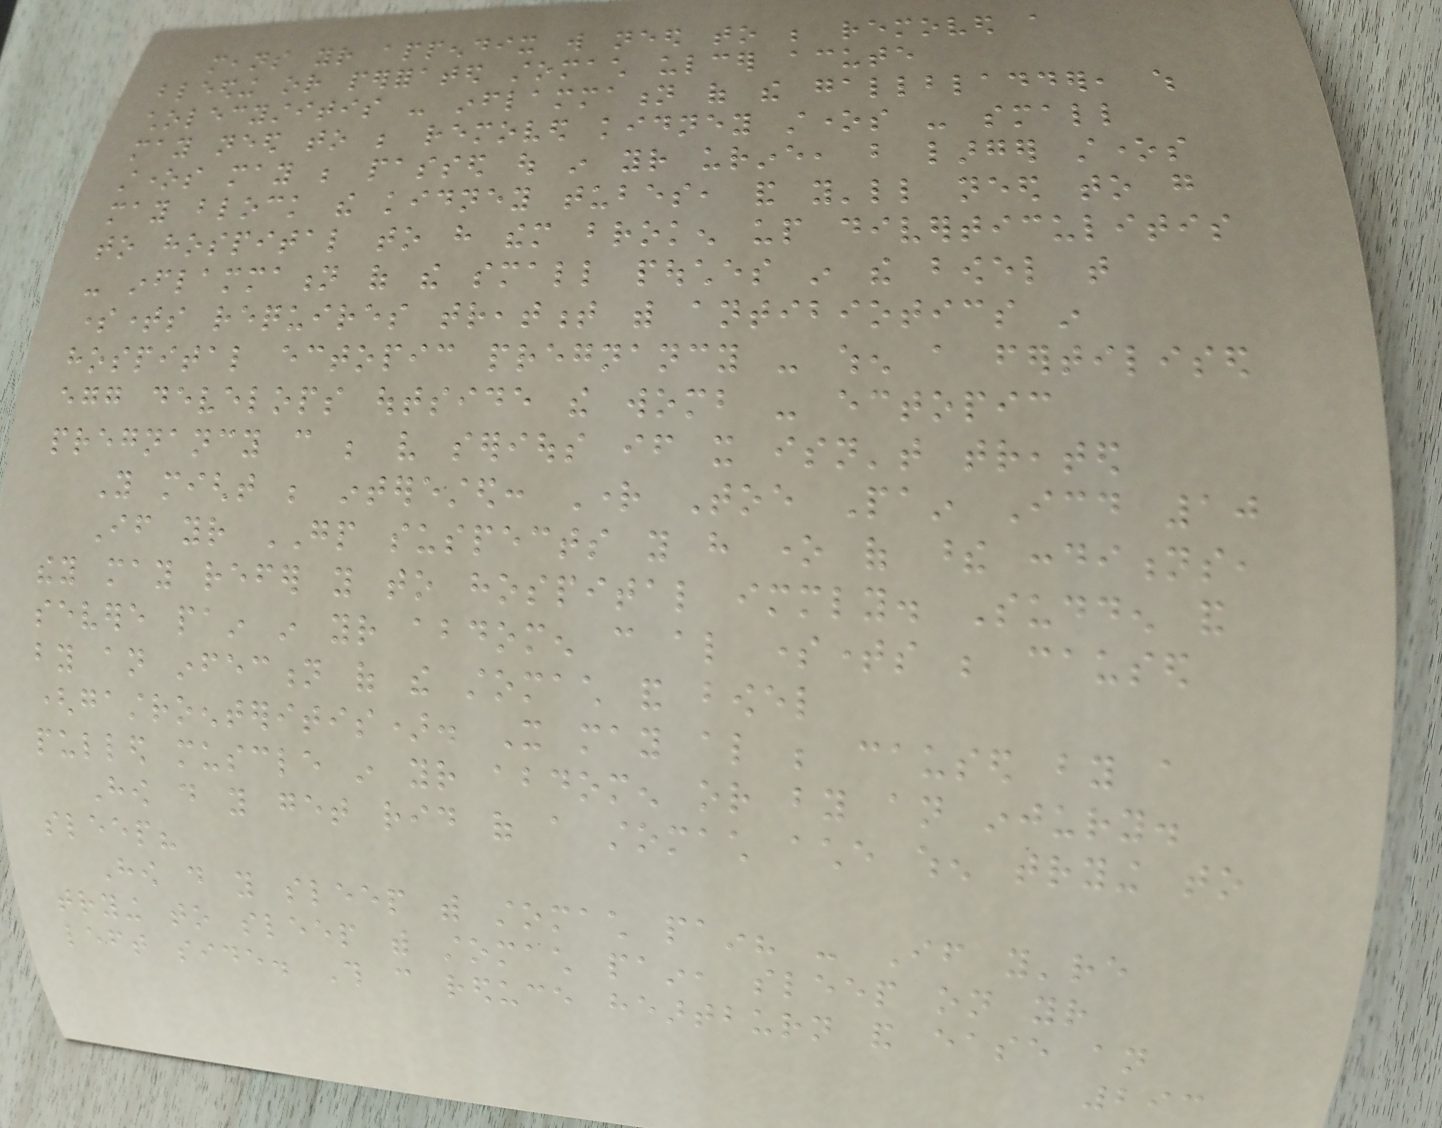means your appendix will need to be removed a
bleeding or perforated stomach ulcer acute
cholecystitis - inflammation of the gallbladder, which
may need to be removed kidney stones - small
stones may be passed out in your urine, but larger stones
may block the kidney tubes, and you'll need to go
to hospital to have them broken up diverticulitis
- inflammation of the small pouches in the bowel that
sometimes requires treatment with antibiotics in
hospital ectopic pregnancy - when a fertilised
egg develops outside the womb - ectopic
pregnancy can be very serious if it isn't treated
You might be interested: Right Toe Pain Icd 10
If your GP suspects you have one of these conditions,
they may refer you to hospital immediately. Sudden and
severe pain in your abdomen can also sometimes be caused
by an infection of the stomach and bowel
(gastroenteritis). It may also be caused by a
pulled muscle in your abdomen or by an injury.
How do you get rid of a stomach ache when trying to
sleep?
How do you sleep with stomach pain? - If you're
trying to sleep with stomach pain, sleep on your
left side. This can reduce heartburn and ease an
293
